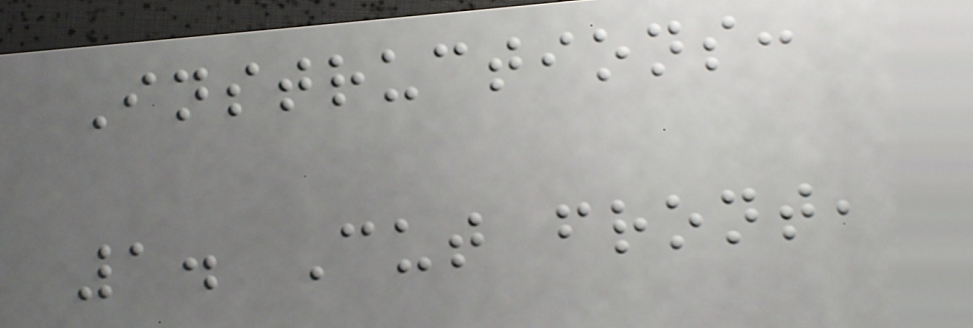Instructions:
1. Cut front,
